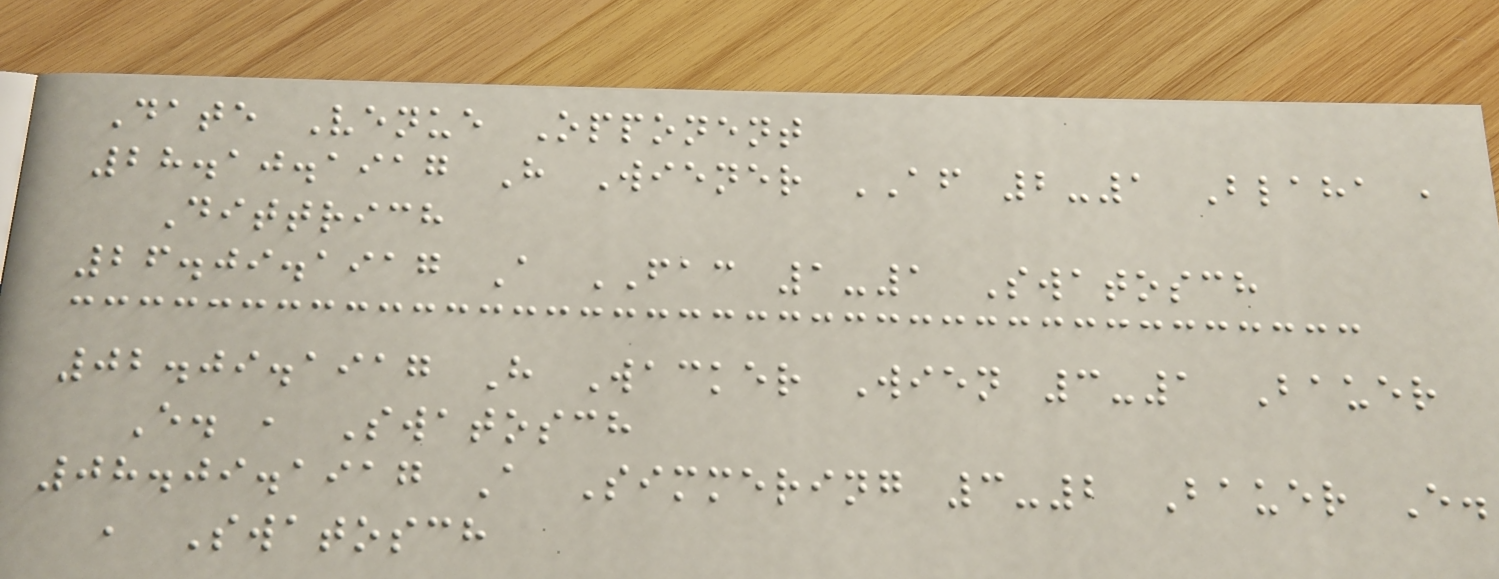Date Venue Opponent
28.10.1917 H Wiener AF 2-1 Blaha ,
Dittrich
26.09.1917 A FAC 1-1 Swatosch
02.09.1917 H Wacker Wien 3-1 Bauer
E. , Swatosch
08.09.1917 A Simmering 3-2 Bauer E.
, Swatosch
